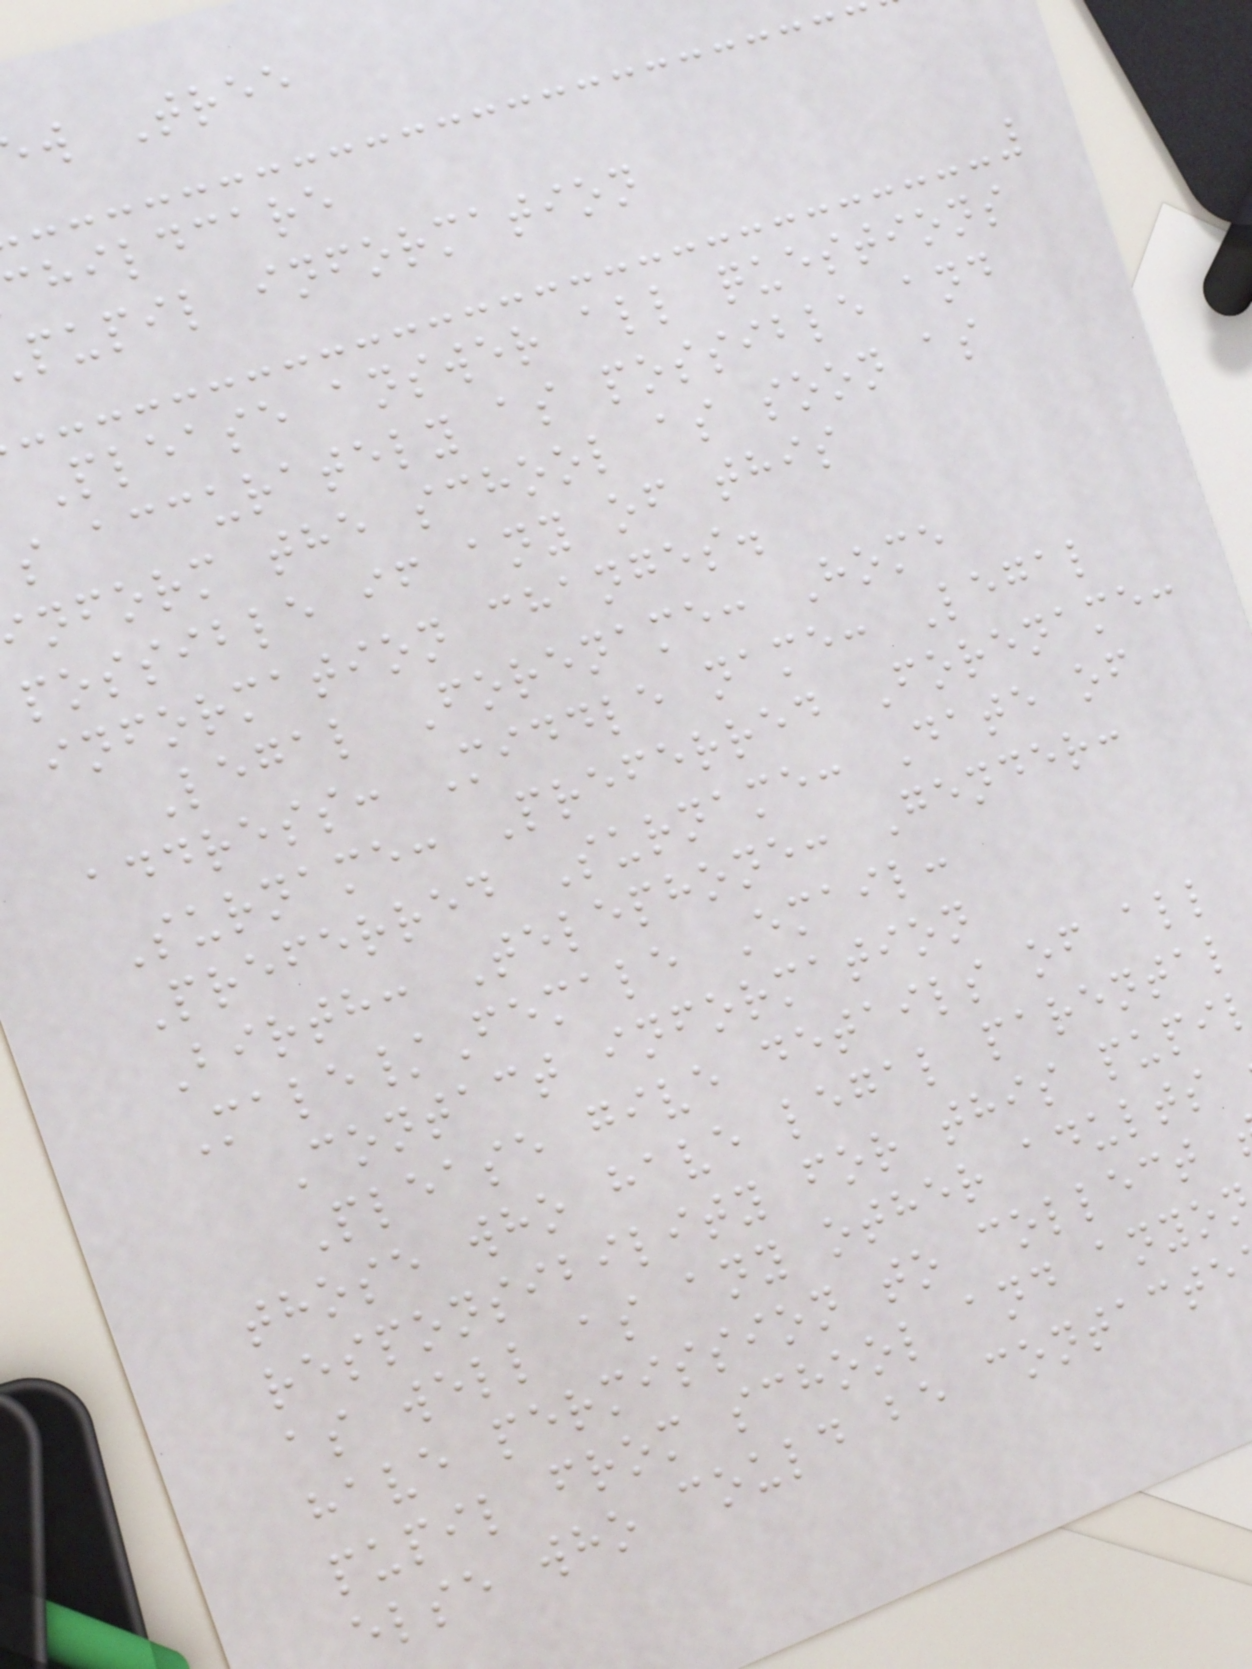w Tree
childcare
pupil information
Please answer all questions
s accurately as possible and
nform the school as soon as
possible if any of this
information changes.
Legal Forename: Home
address: Middle name: Legal
Surname: Preferred Forename:
Preferred Surname: Date of
Birth: Telephone: Gender:
Male/Female Email:
Contact information
Please give details of all
those who have legal parental
responsibility for this pupi
as well as any other adults
have permission to collect
pupil from school and anyo
else who could be contacte
